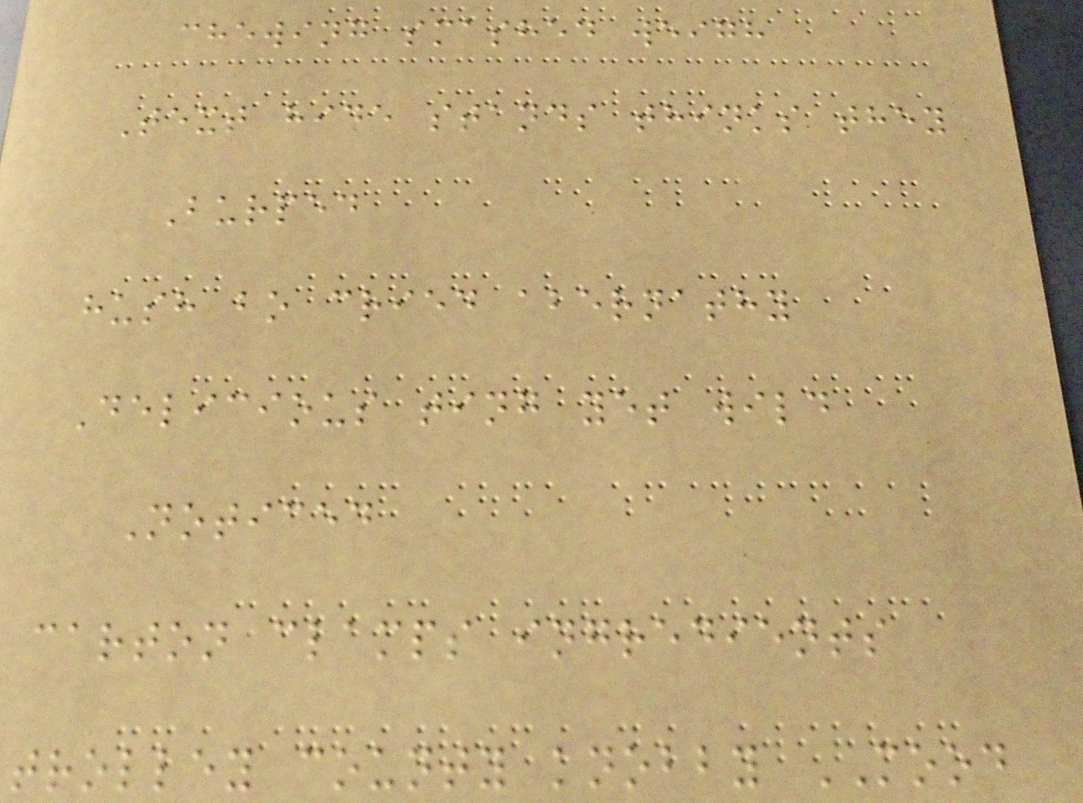chewing smashed weigh
Text hide stands thinks they
Burped
hush bo cried abernathy
Delicious ting yet wild
Noticed
carton clamps ingredients
trolley county knobby MOOD
